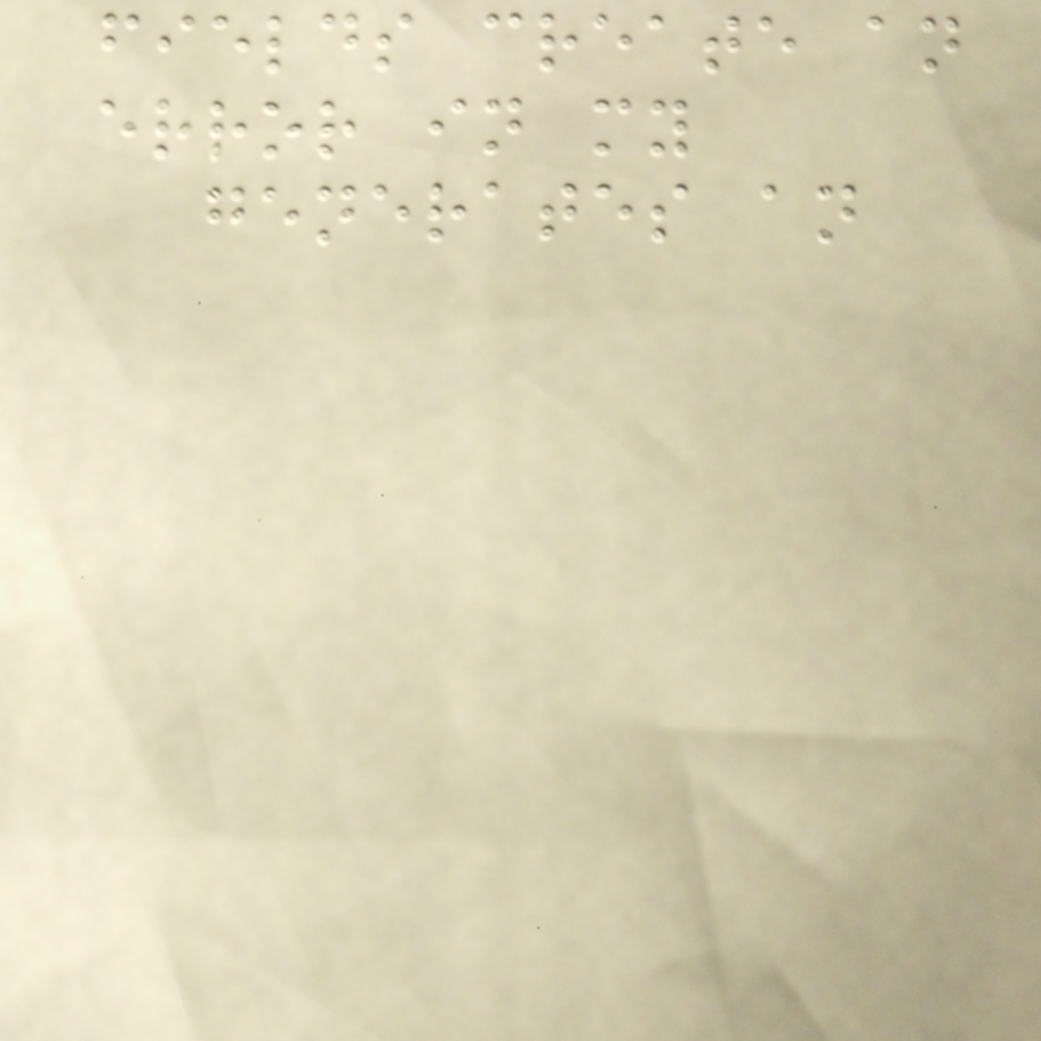fields create an
error in my
generates an
